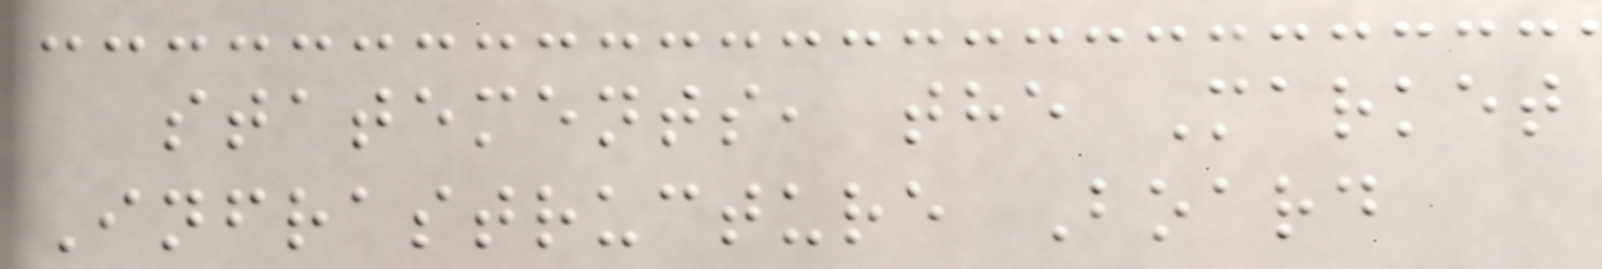statements, the Market
Infrastructure Board
